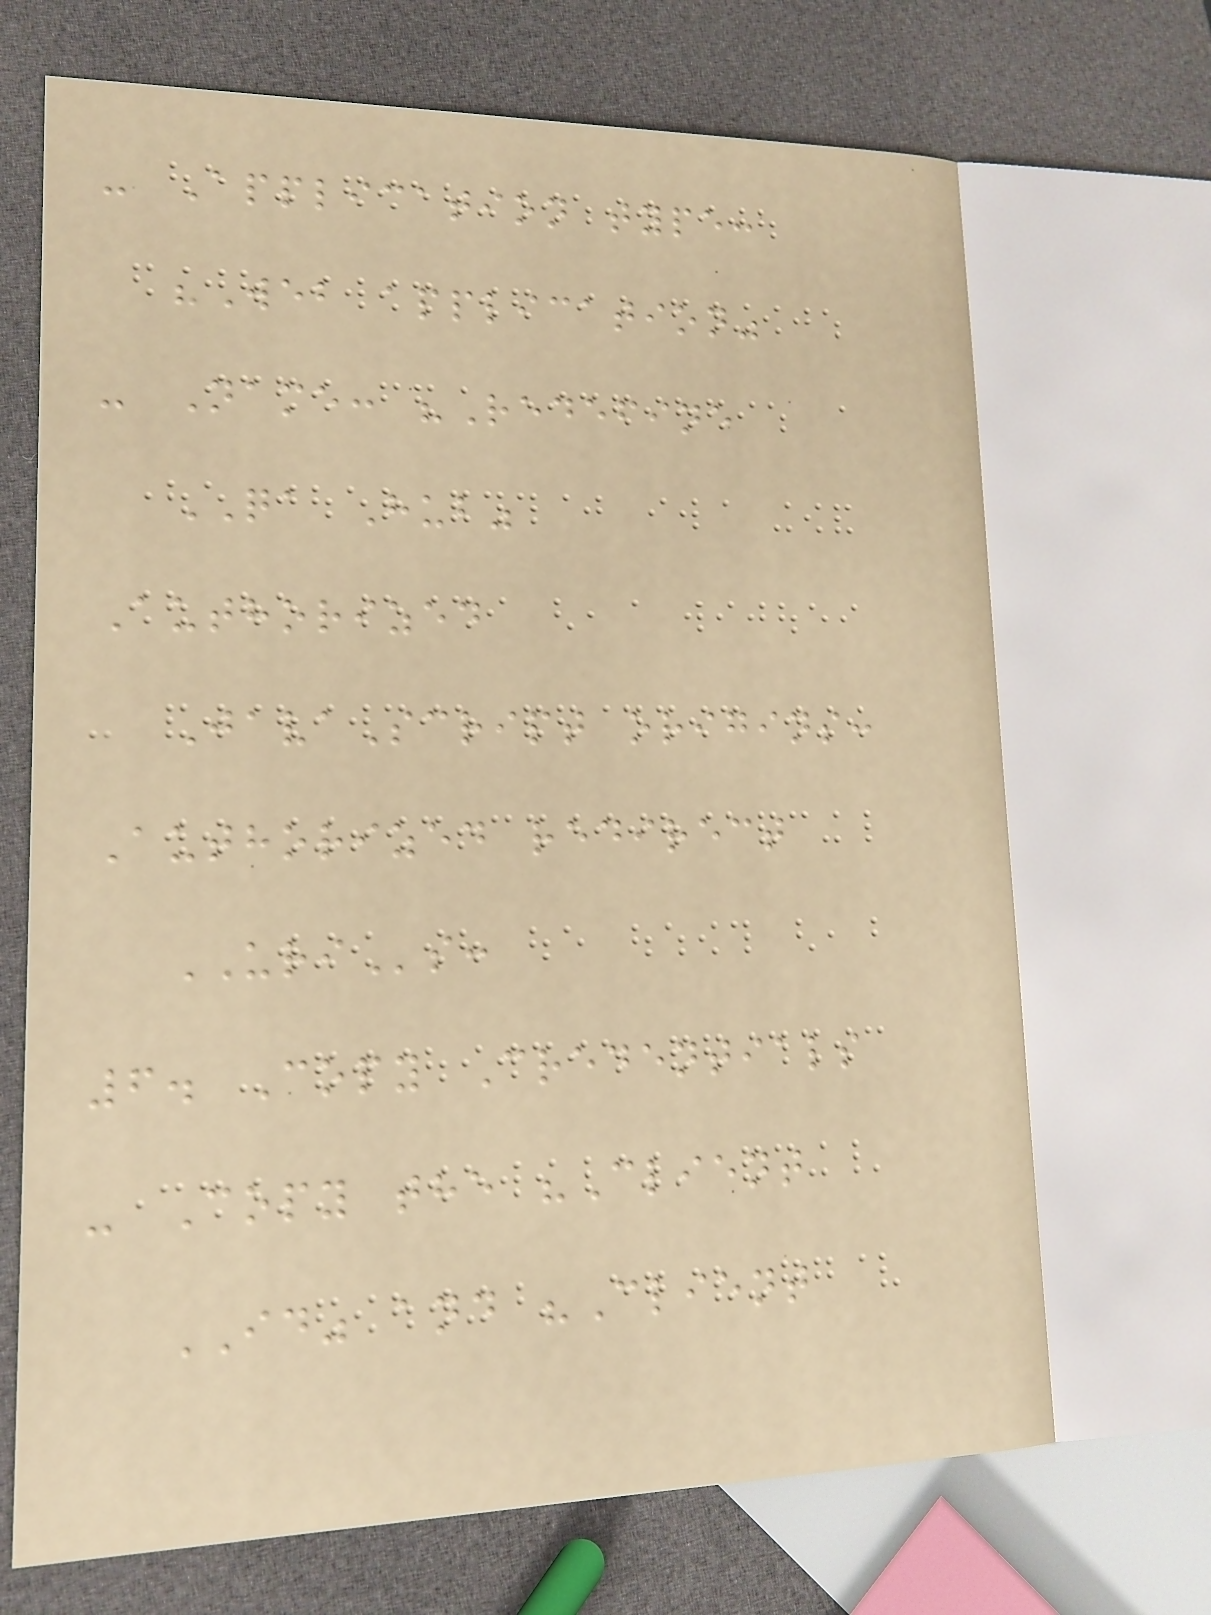- Application type:
"Web application"
- Name: "Redefine
QA Hub"
Authorized
JavaScript origins:
Authorized redirect
URIs:
6. Copy Credentials
- Copy the "Client
ID" and "Client
